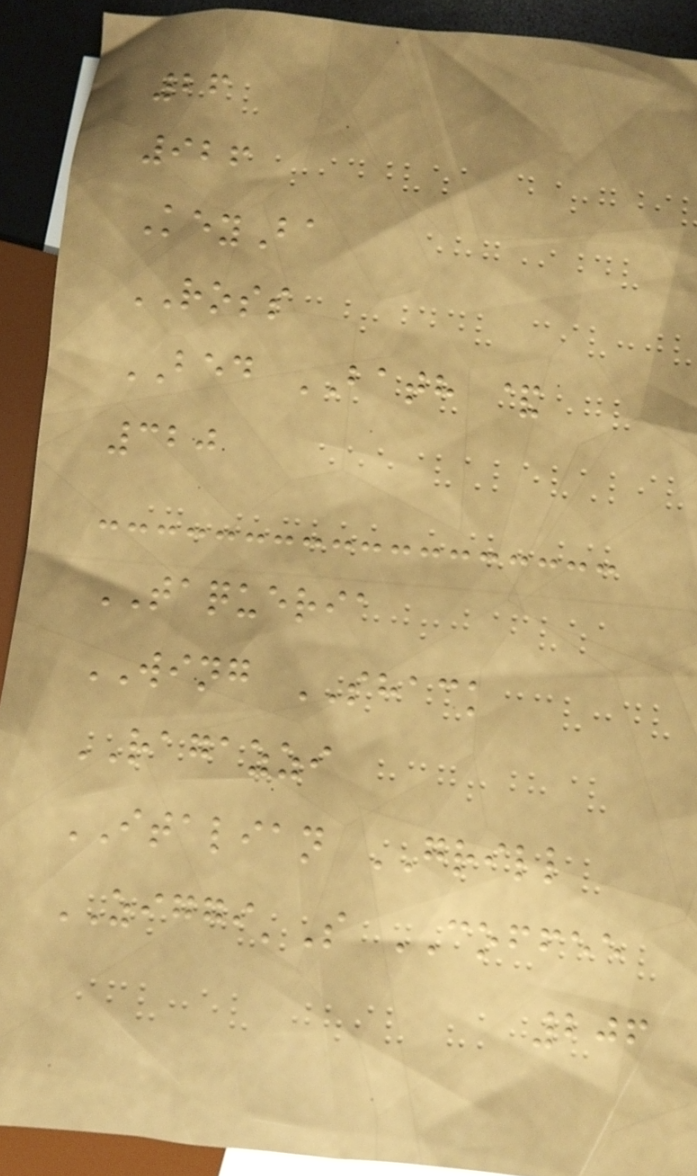26
926
KeyBa
ROSS
BED BATH &
320
TAQUERIA
WING SHACK
RAGAZZI
ITALIAN GRILL
ZIGGI'S COFFEE
206
